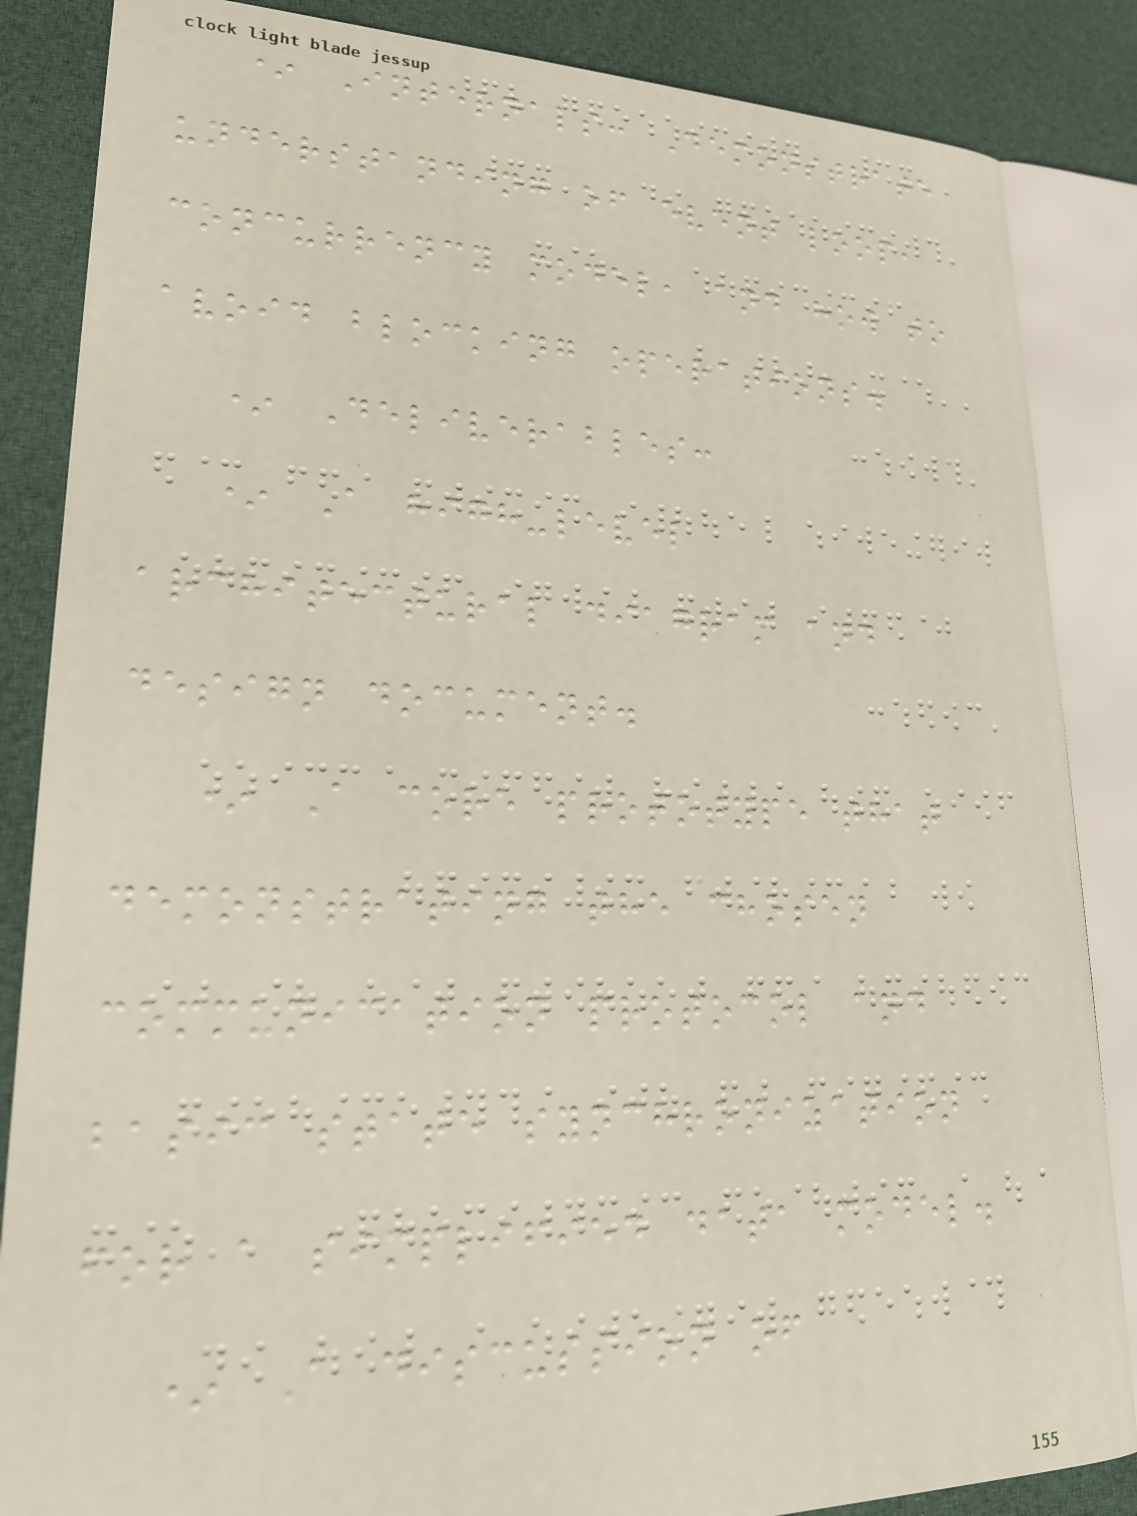* Internals: Demonstrate
understanding of event loop,
concurrency model, and how to
avoid blocking operations.
* Deliverables:
* A high-level
architectural diagram and
design document.
* A core prototype that
demonstrating the chosen
communication protocol and
basic state synchronization
for a simplified data model.
* A discussion of
